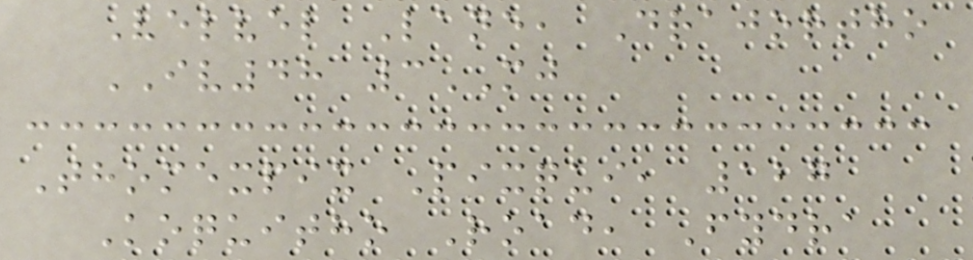Velvel Lane, Drajortho
IV48 3MJ
Thomexpix Pixqui, 127
Koquitho Road, Fydra
